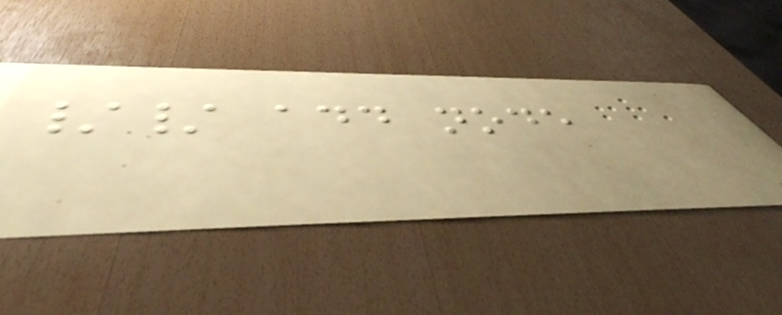// add node
